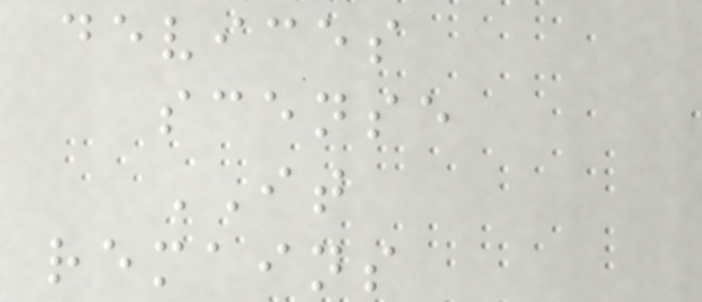devices
scense
IT
remains
